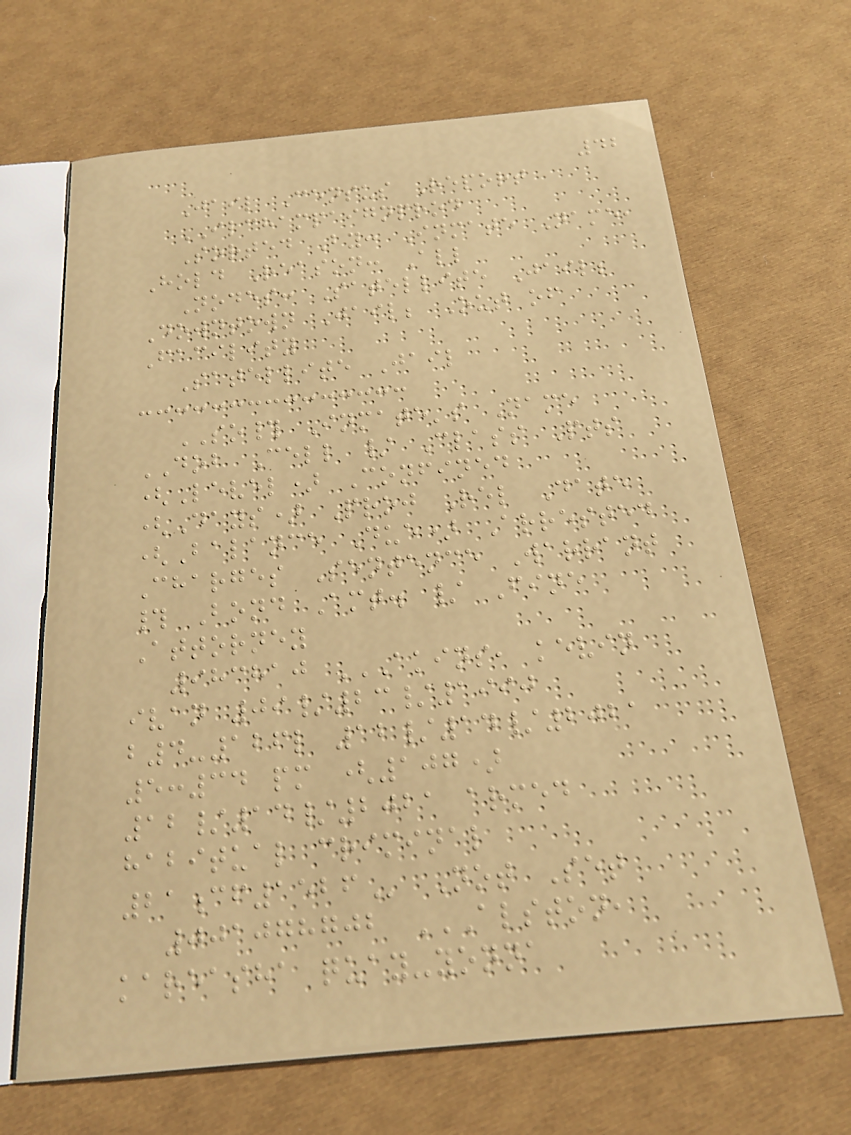42
Jail Census Report
ILCHAMPAIGNPROD
Sorted By: Inmate Name,
Hold Reason: All
Nodes: Satellite Jail;
Downtown Jail; Out of
Facility
Satellite Jail
SO# Inmate's Name
DOB Cell / Class Pts
(Level) Confined
(Days) Proj Rel Date
(Balance Due) Arrested
Charges Sentence Warrant
# Bond Amt. / Fine
Attorney
983810 AKINS, KEVIN
IVAN 09/23/1990
B4-126L 12/14/2021
5:34 PM (107)
12/14/2021 ARMED
HABITUAL CRIMINAL
21CF1526 Not Set
001078702 ALSTON,
KAREASHA QUAY-YONNA
